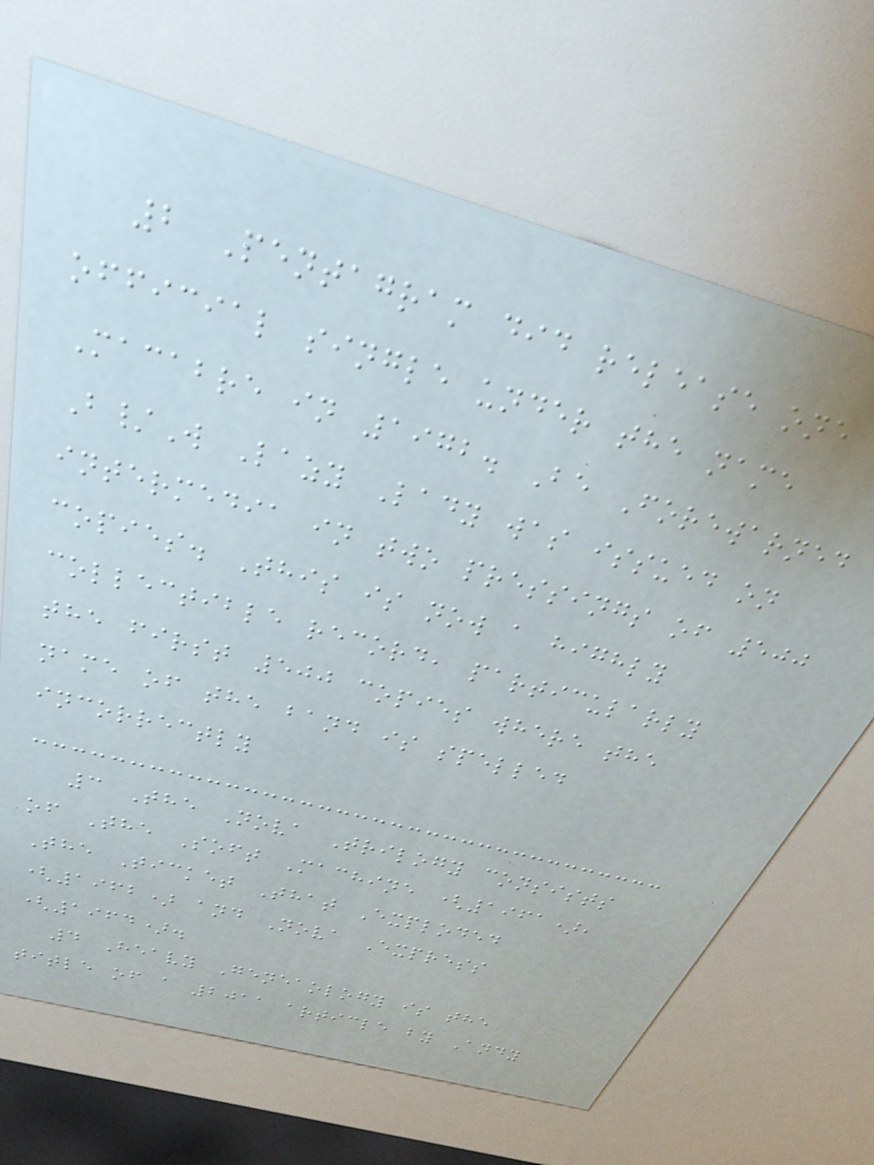2 Pentagram did release one
official single under the name
Macabre in 1972. Be Forewarned
B/W Lazy Lady was issued on
intermedia in two pressings of 500
copies. This is now a highly
collectible record, particularly
the first 500 copies where the
name of the band is spelled
incorrectly
3 The Nova Trilogy consists
of The Soft Machine (1961),
The Ticket That Exploded
(1962) and Nova Express
(1964).
4 Heavy Geneaology is the
title of a 2011 article by Andy
